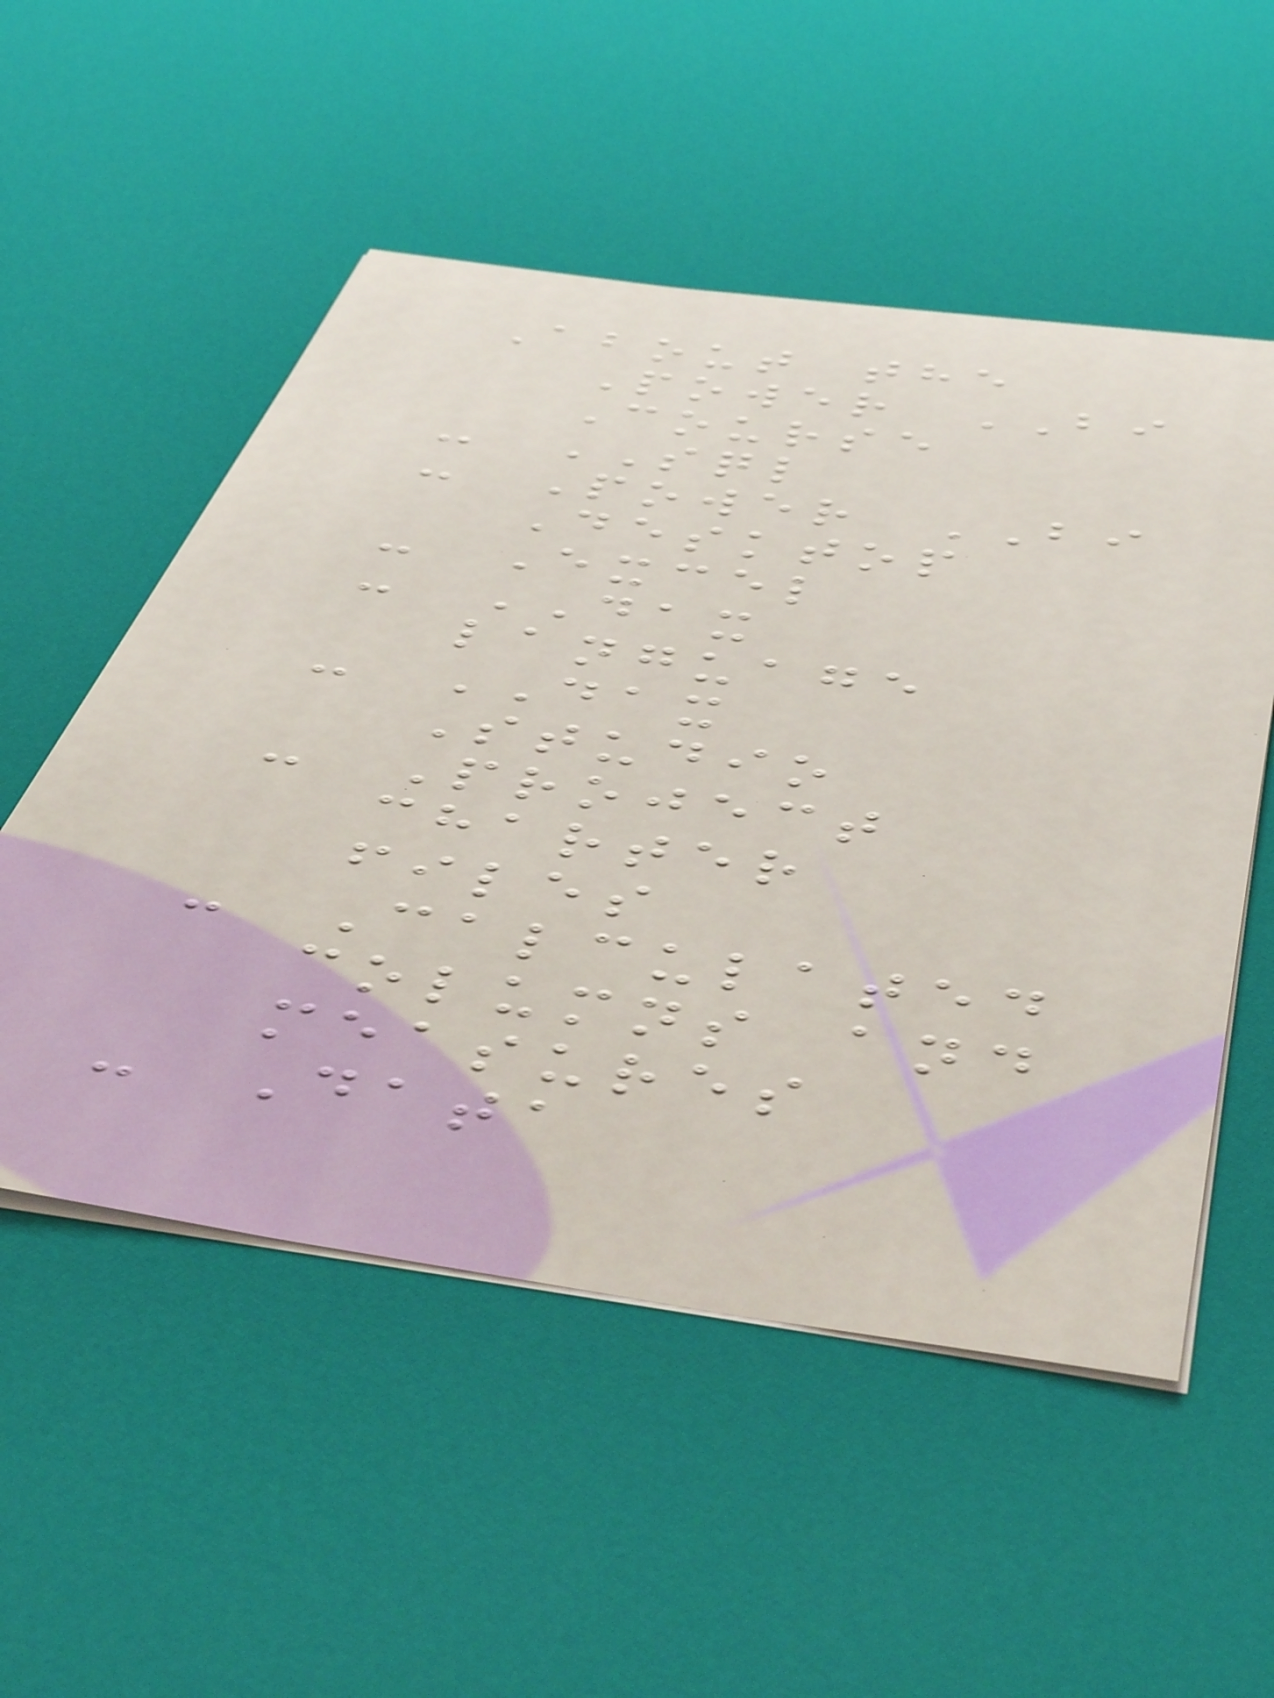About the
Power BI
Course
- SQL
- Power BI
Desktop
- Excel
- DAX
language
- DAX
Studio
- Project
charter
files
- Calculated
columns and
measures
- Data
